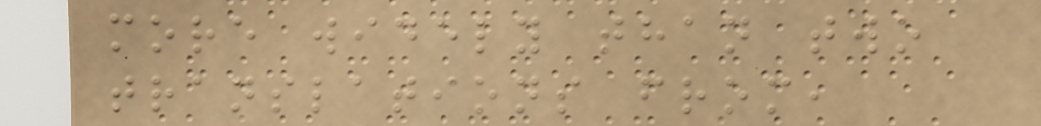more widely than two
translations from,
